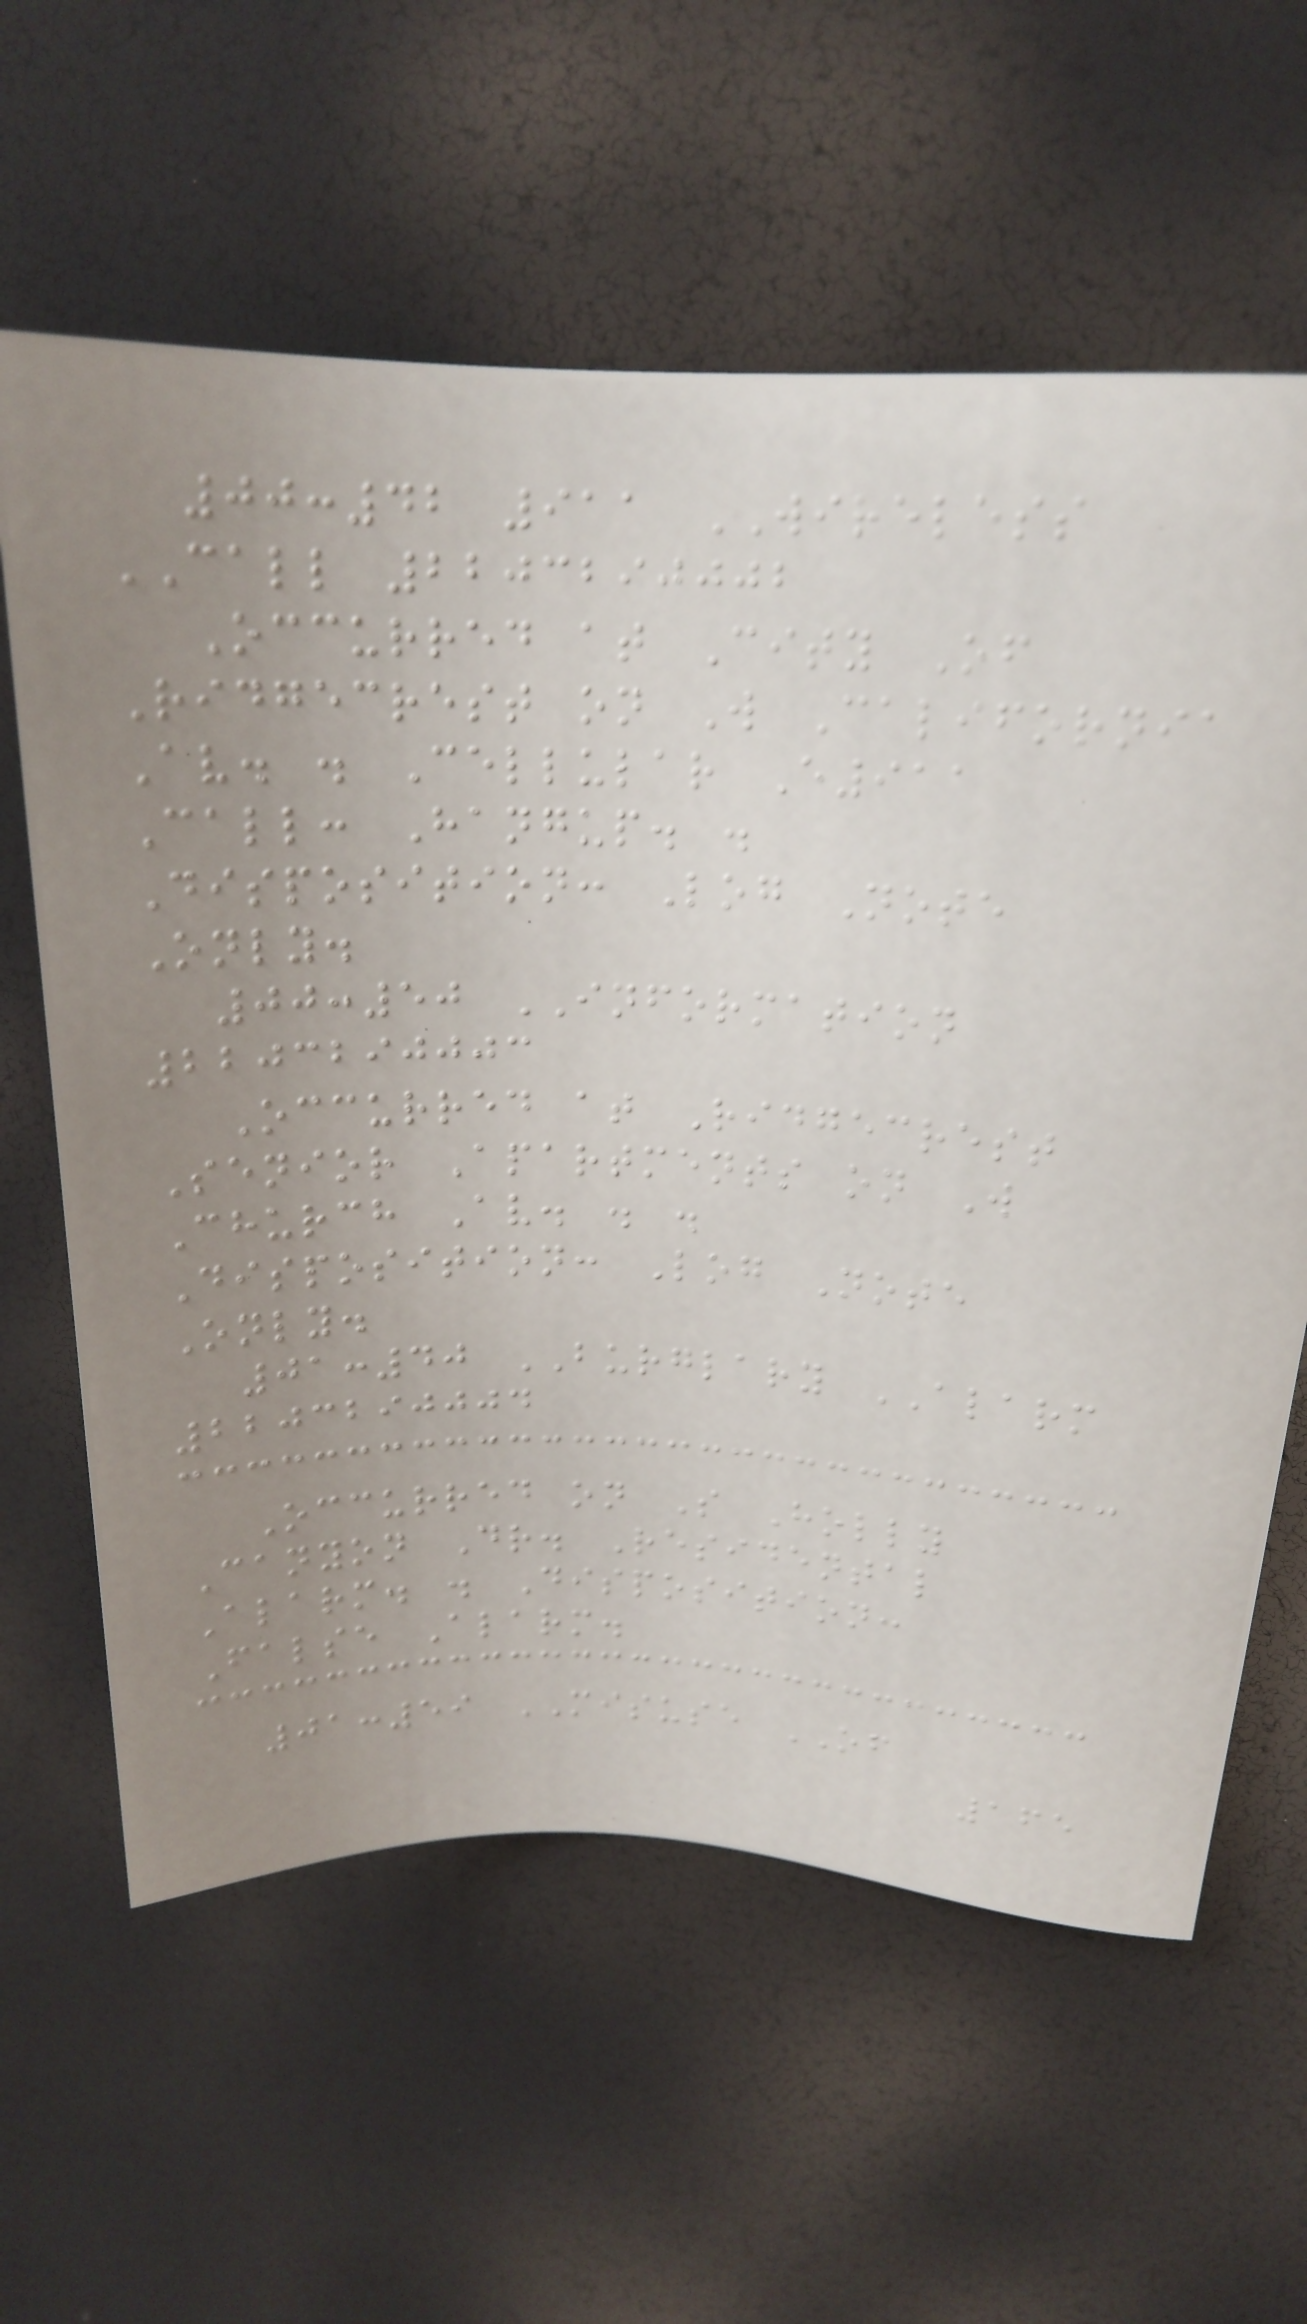00:42 911 WIRELESS
CALL 2203290002
Occurred at City Of
Ridgecrest on W California
Av. . Cellular E911
Call: Hangup. .
Disposition: Log Note
Only.
00:50 INFORMATION
2203290003
Occurred at Ridgecrest
Senior Apartments on W
Church Av. . .
Disposition: Log Note
Only.
01:40 BURGLARY ALARM
2203290004
Occurred on S Holly
Canyon Dr. Residental
Alarm. . Disposition:
False Alarm.
01:59 MISUSE OF
165
